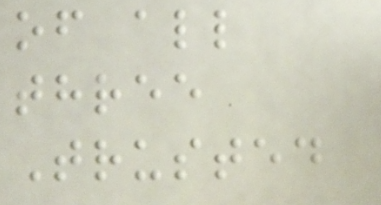of all
three
Trusted
